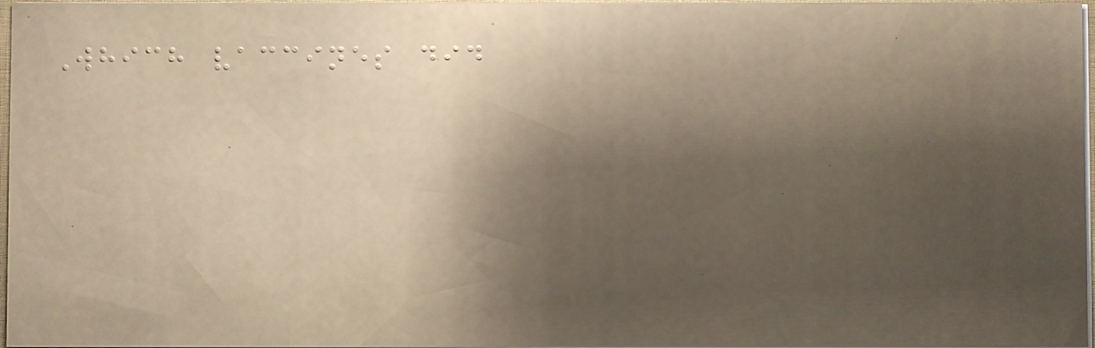Which vaccines did
